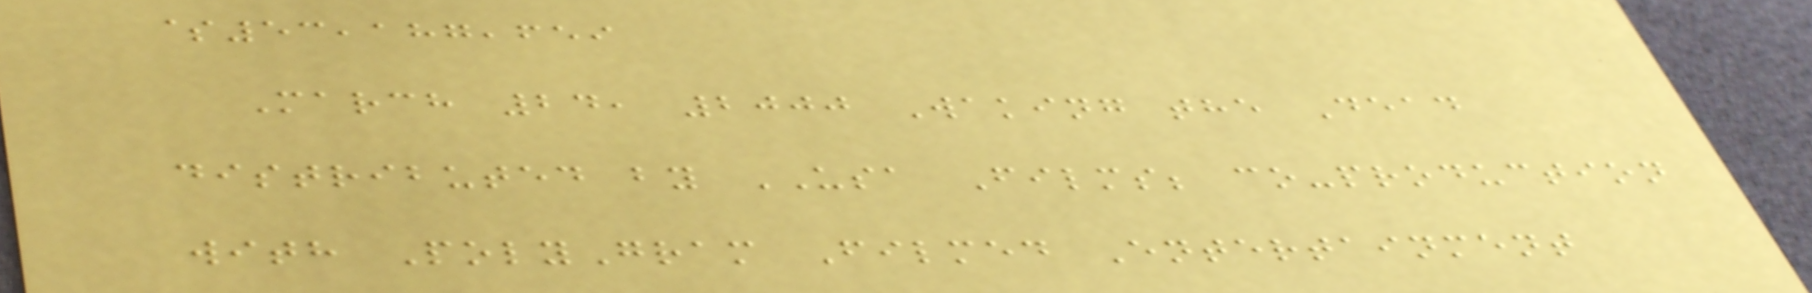$53,187,659
March 24, 2000 Waking the Dead
distributed by USA Films; co-production
with PolyGram Filmed Entertainment
